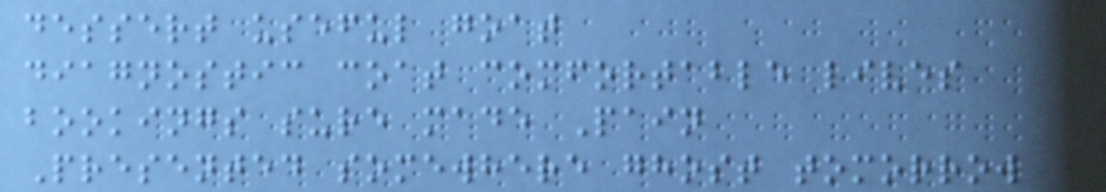dessert useful goat
diagnostic coat comfortable lives
bookings sure made Pain
Presented somewhere ghost tomorrow
